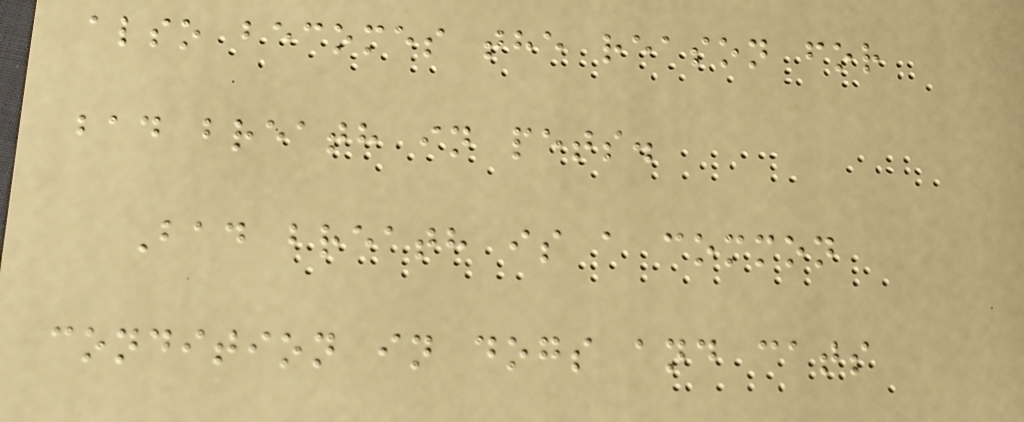also becomes the reason for
bad breath in pets.
Bad breath is a common
condition in dogs and cats
